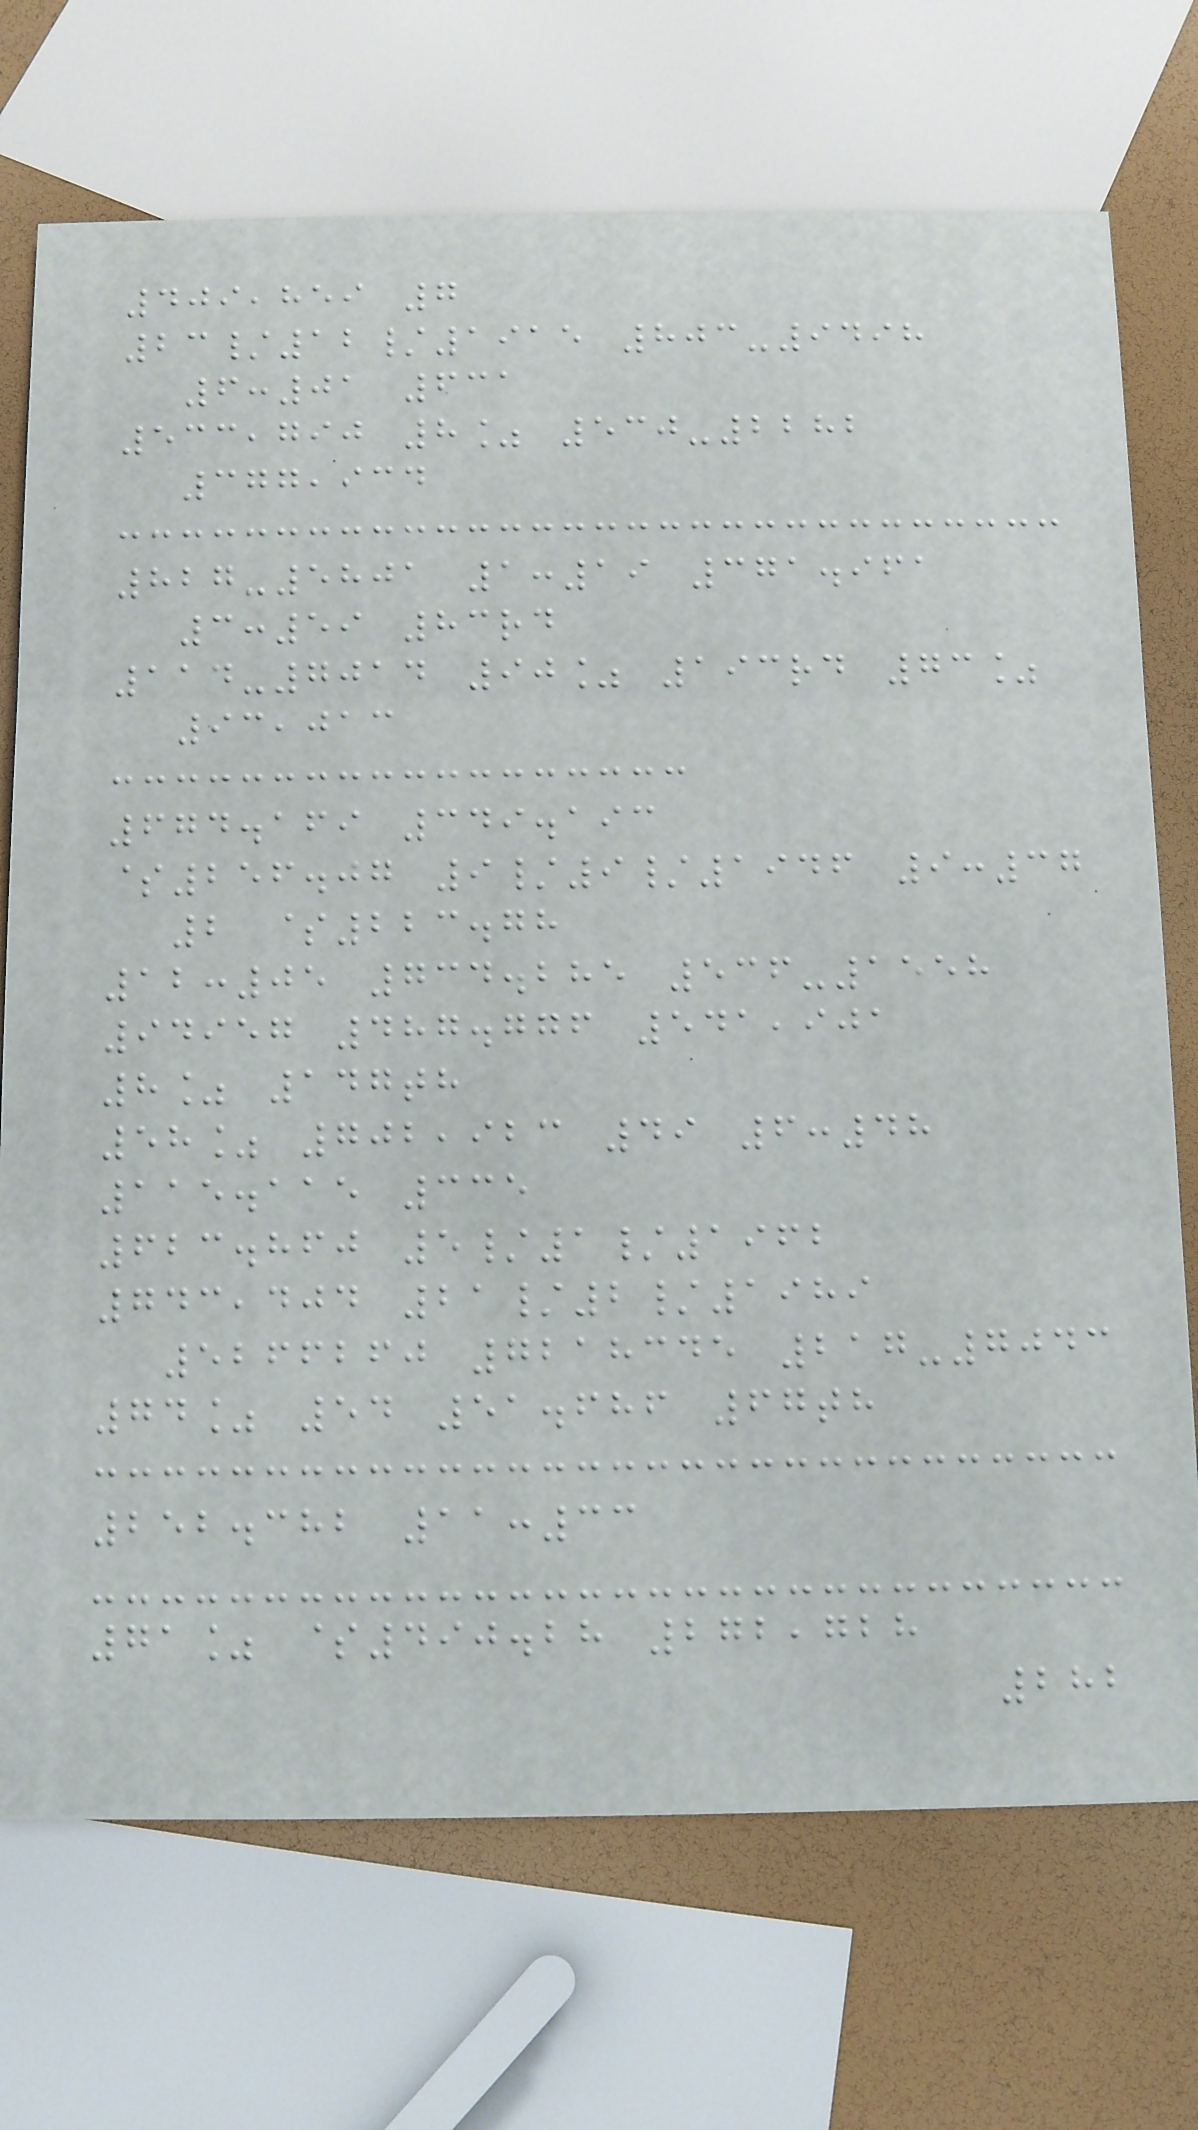409,859 7
23/12/1915 803-9498
6:01 631
533,790 8% 530-2282
377,934
827-5801 1:19 371.961
3:59 83rd
114-7014 90% 193rd 73%
93,013
674.169 349.193
$256.07 9/9/1946 9:37
2 $223.78
12:05 734.285 536-1558
94957 487.776 541,901
8% 147th
58% 702,923 49 6:48
115.115 335
623.860 5/1/1962
743,404 21/2/1989
5266260 7218345 217-7043
74% 54 51.686 67th
252.382 11:33
71% $490.28 272,728
282
